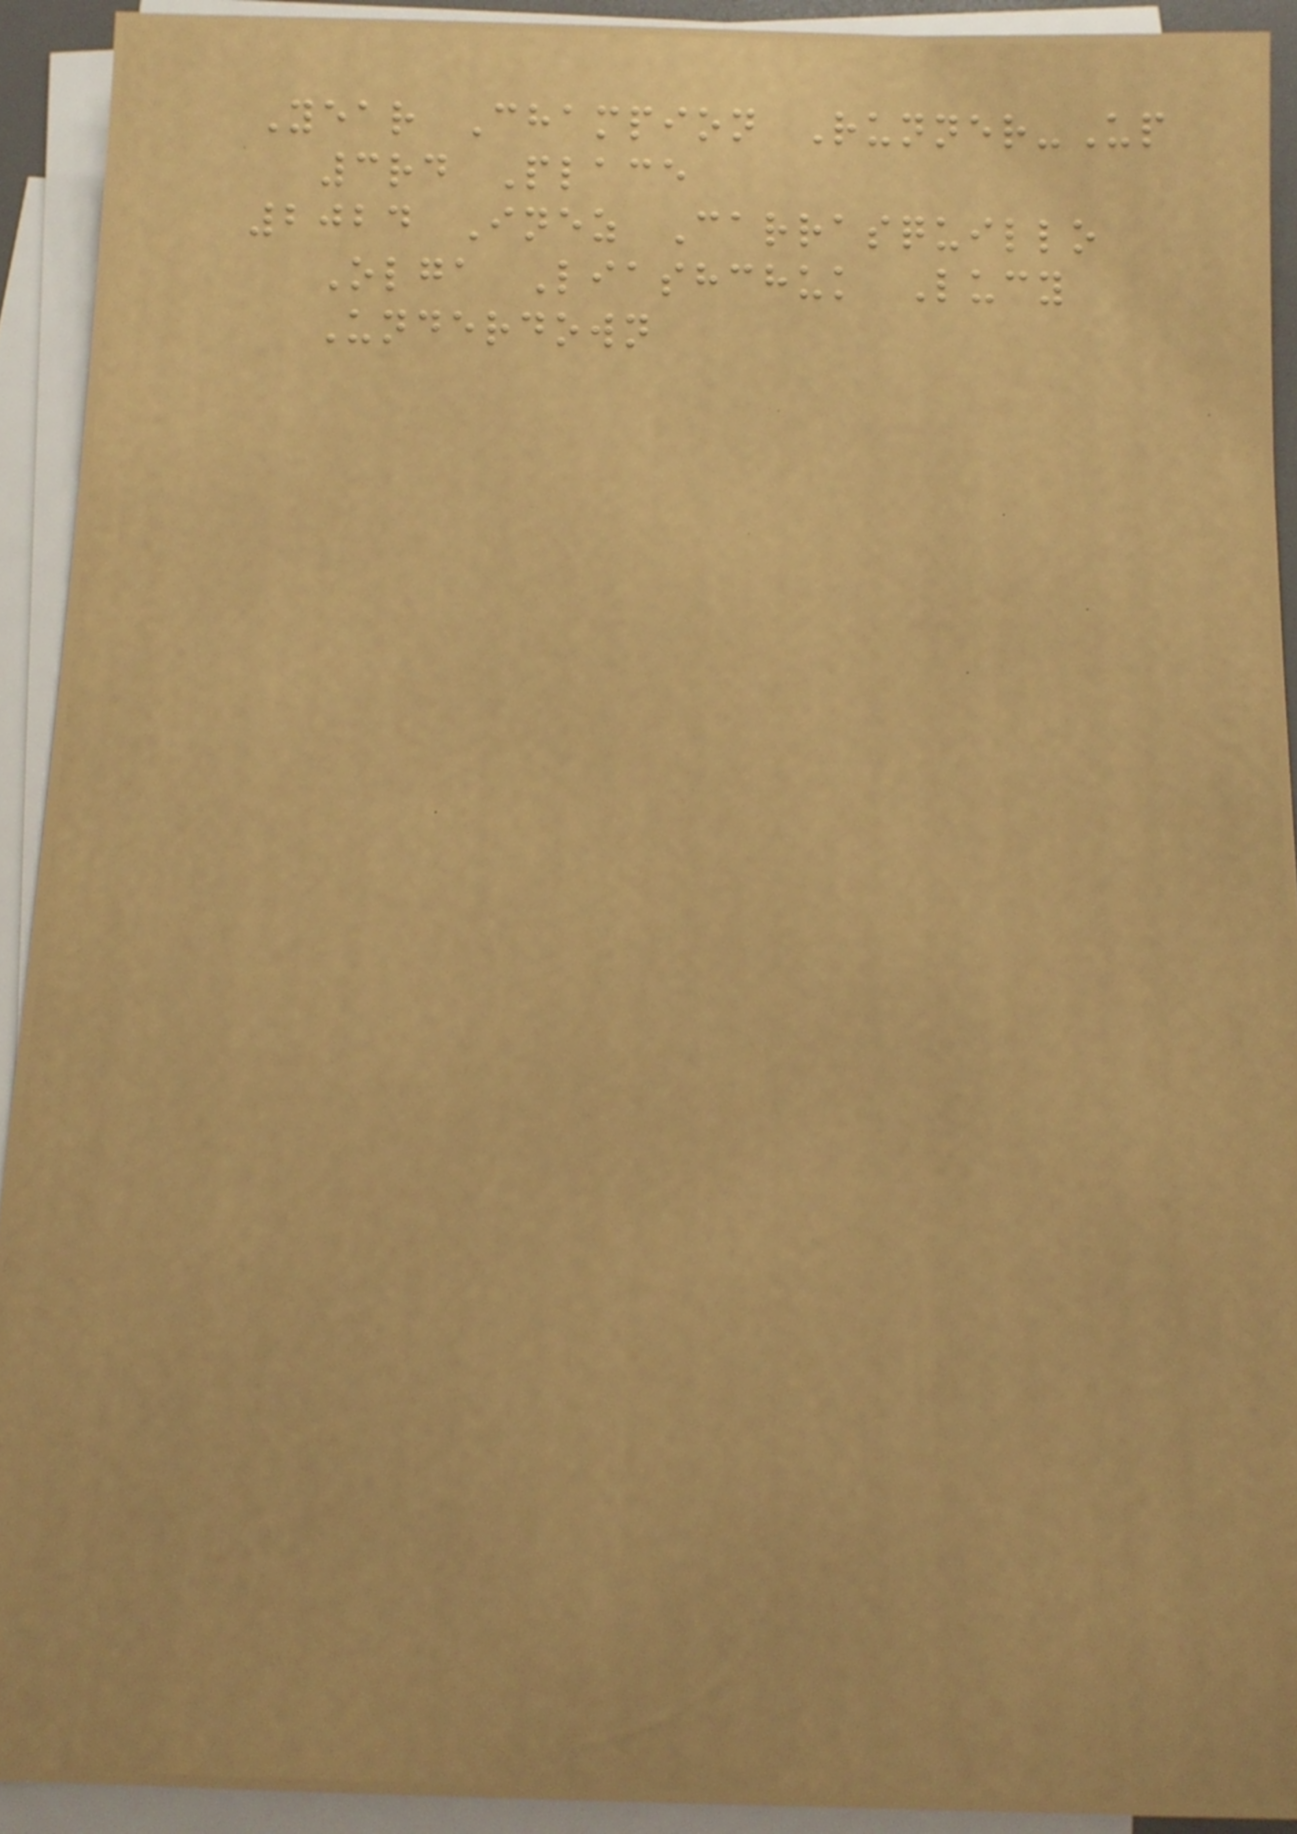Year Champion Runner-Up
3rd Place
2024 Inez Carrasquillo
Olga Liashchuk Lucy
Underdown
